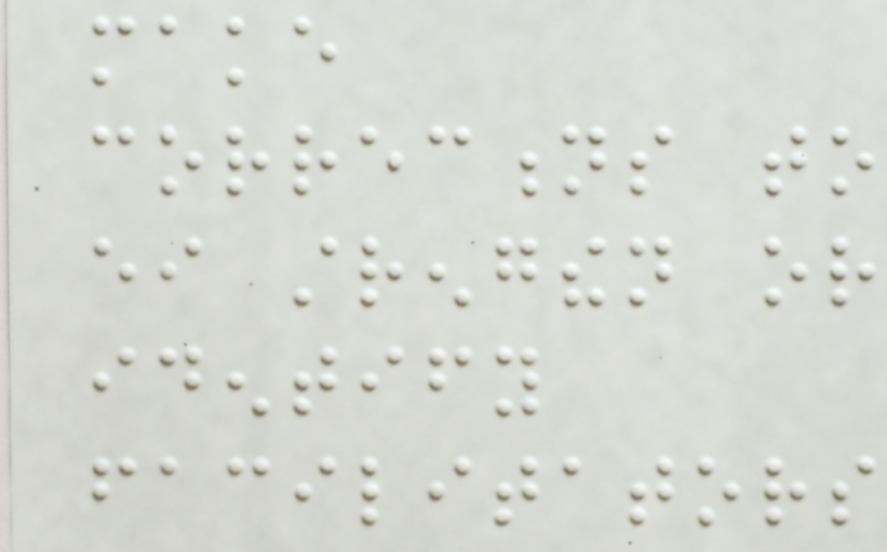make
corrections to
either strengthen or
identify
facilitators
